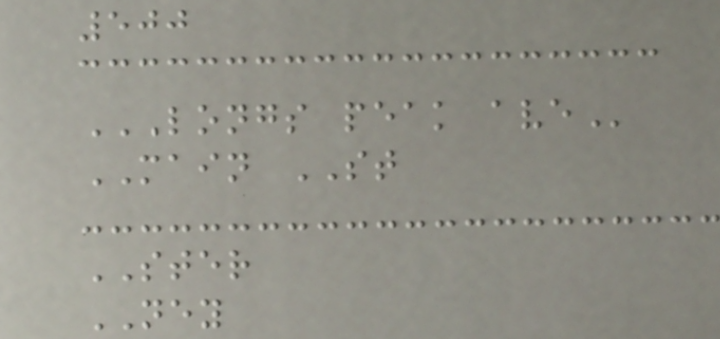500
LONGS PEAK AVE
MAIN ST
STER
NEY
